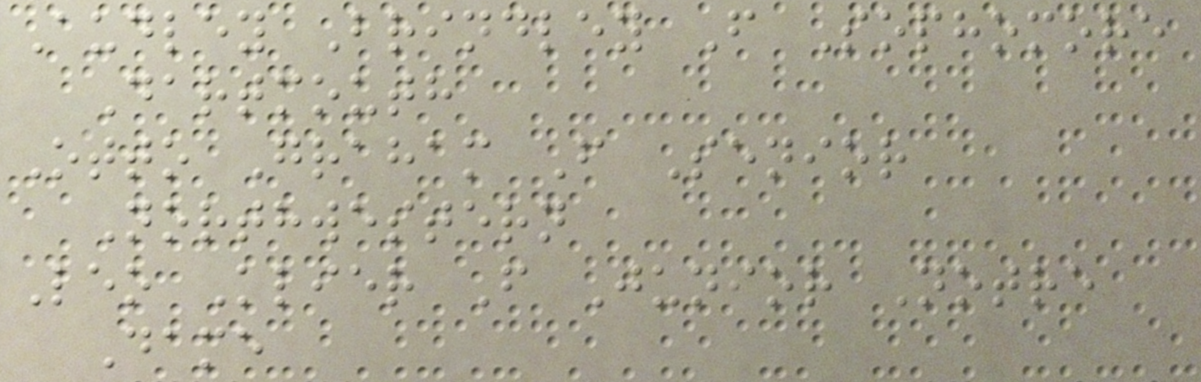Audley Brindley F Sophomore
Dartmouth
Otto Graham F Senior
Northwestern
Leo Klier F Junior Notre
Dame
